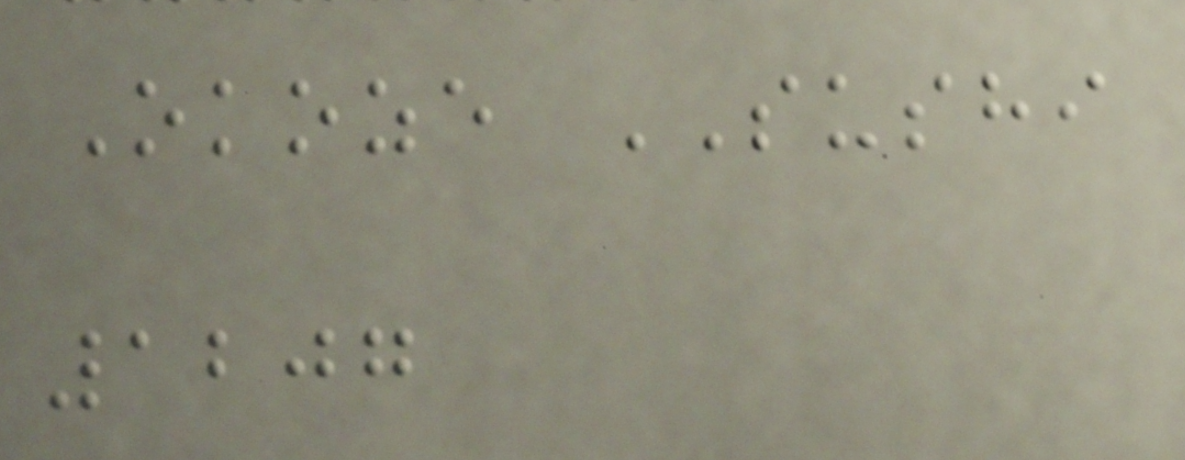Okoze SUSHI
1207
